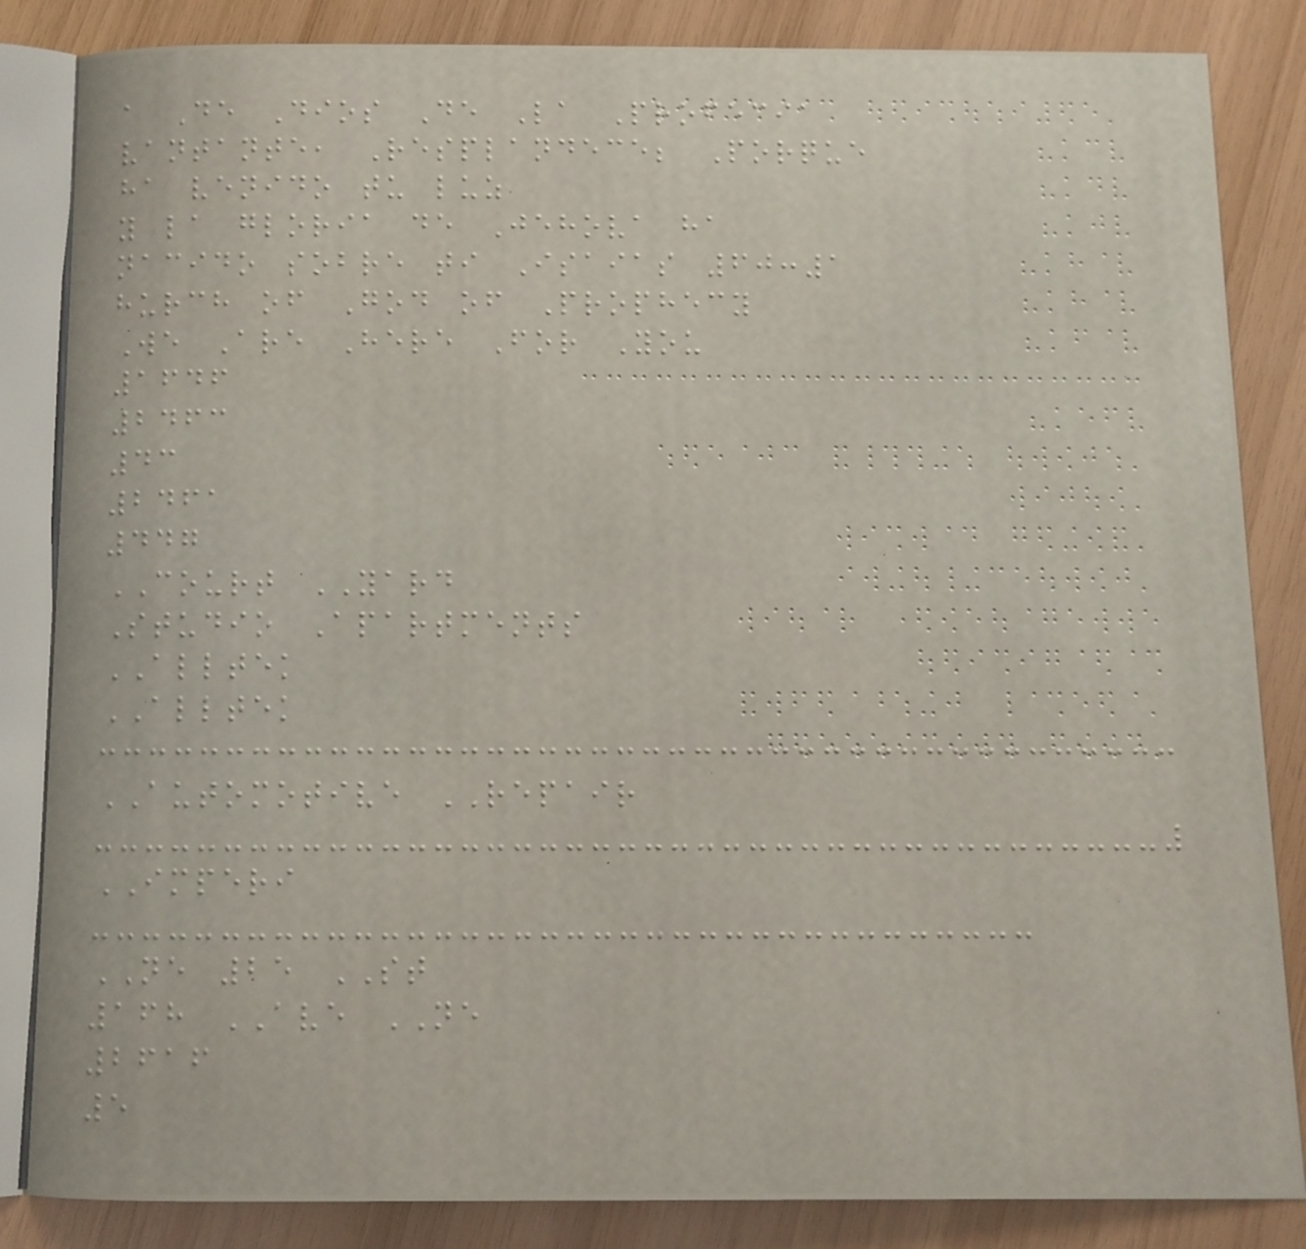a De Dios De La Profecia
vantante, Resplandece; Porque
ha venido tu luz
y la gloria de Jehova ha
nacido sobre ti Isaias 60:1
hurch of God of Prophecy
We Are Here For You
1646
2463
43
2461
447
COURT YARD
Studio Apartments
ALLTEK
ALLTEK
AUTOMOTIVE REPAIR
IMPERI
NE 25 ST
168 AVE NE
2616
5
